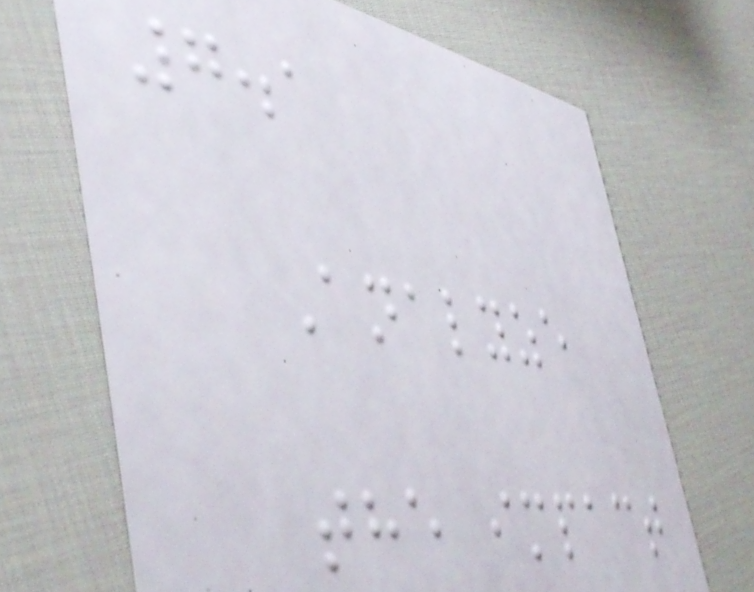7.1
Analyze
the impact
